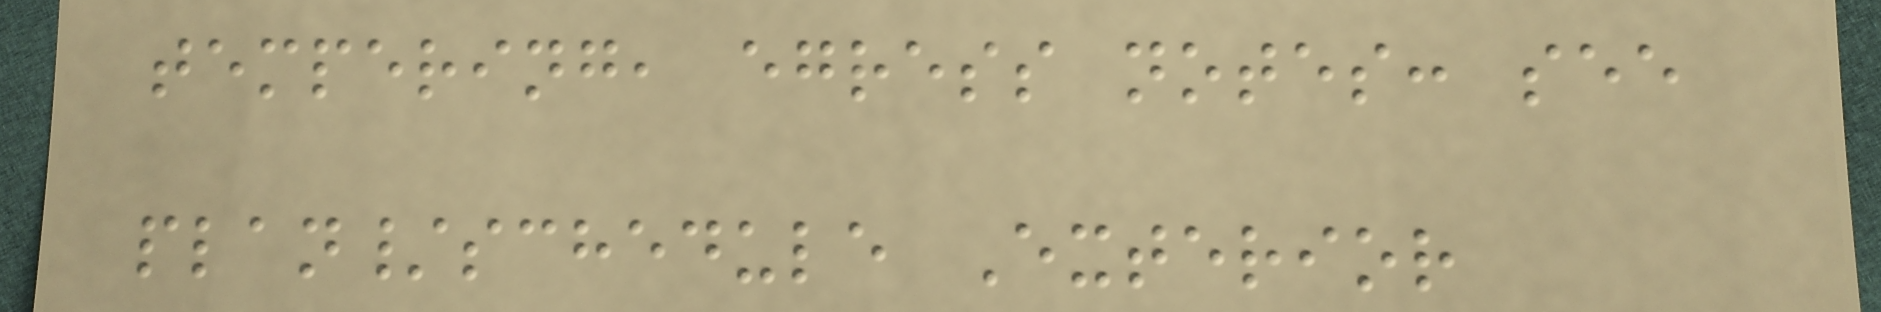tempering, egress notes: see
plan/schedule Exterior
